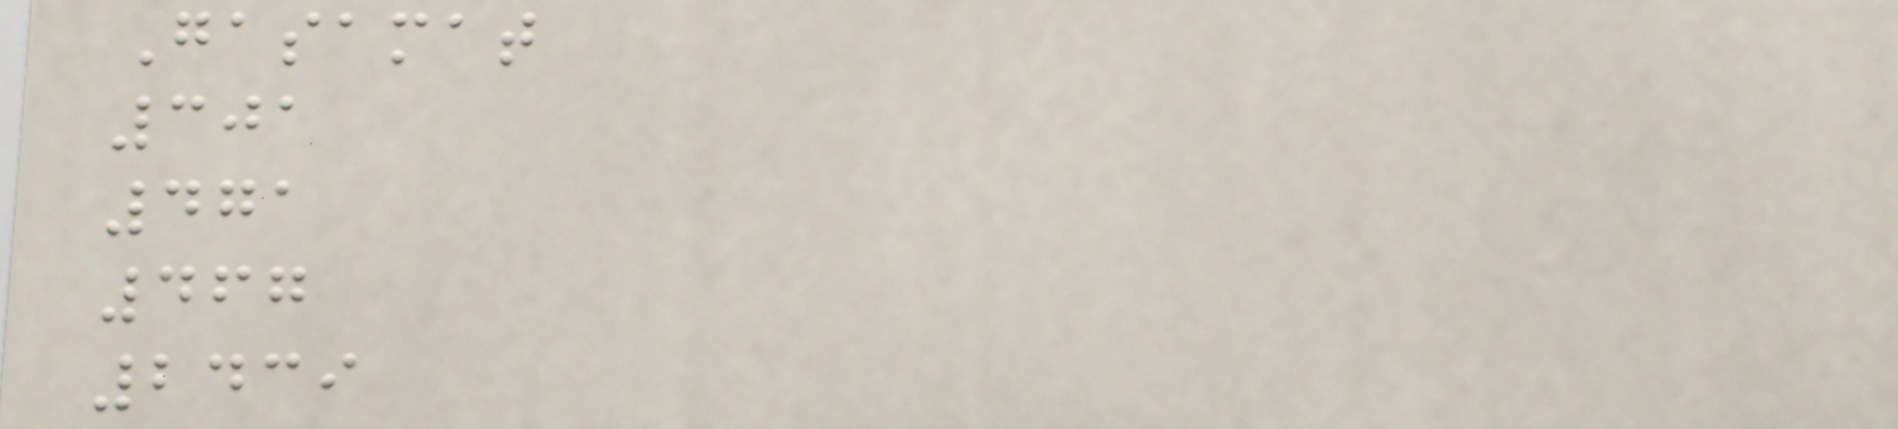Gasamat
301
471
467
2439
